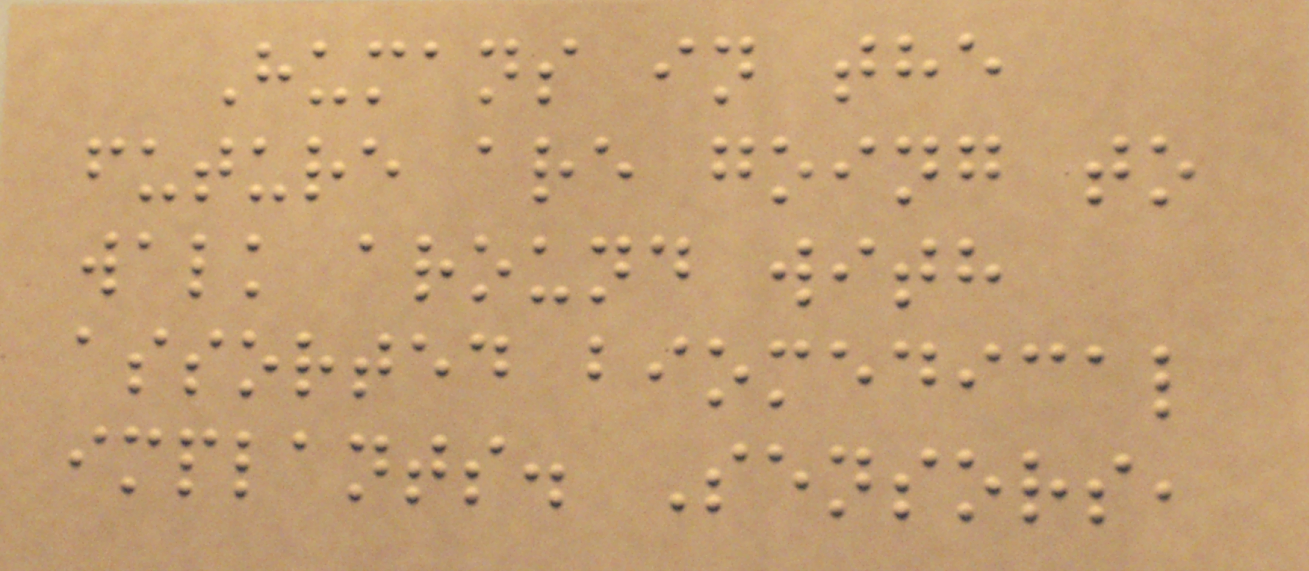Humans in the
future are going to
walk around with
assorted biomedical
implants. Sensors,
